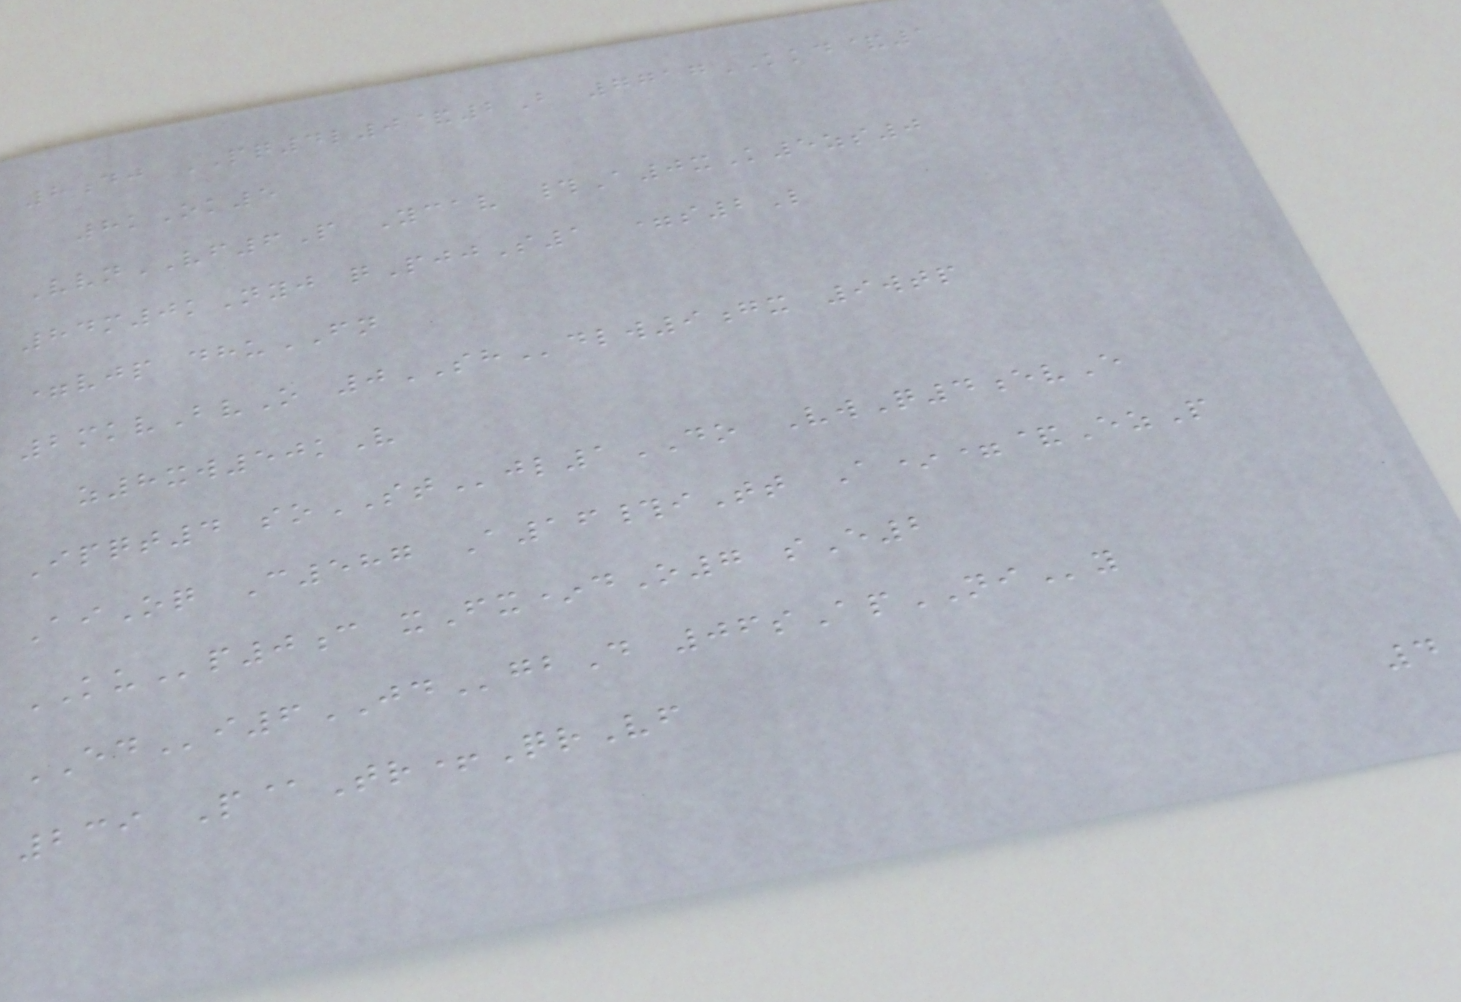8dj PQ4l0&2B 7717KKD&1
8kOk5
VvnVF6P Ycav #A0xK5zs0
84m0kNyj qPjjS1 =s2L
=vjp dhuFN
2mkvBvO 0SHdlw9gx 9wtp
z8xw50kV
Ipqt4 soSTjl1DO VwQ4evE
AiOq C587 A16#iTt A*=&EzP
KUp0c xFx*dO7 sE2
EDi6JDgbD 06sApNIy
239 P@Tr+QrVf
4
